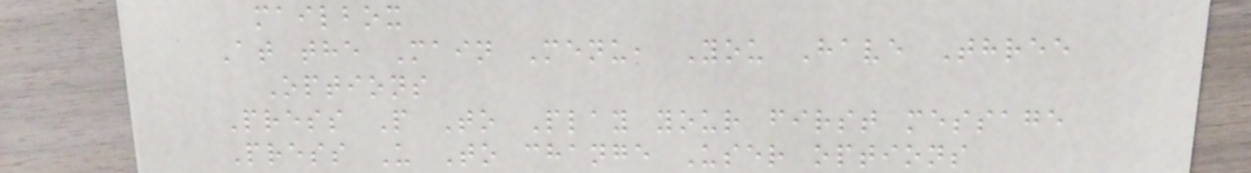mailbox
At the Main Menu, You Have Three
Options
Press P To Play your first message
Press U To change User options
